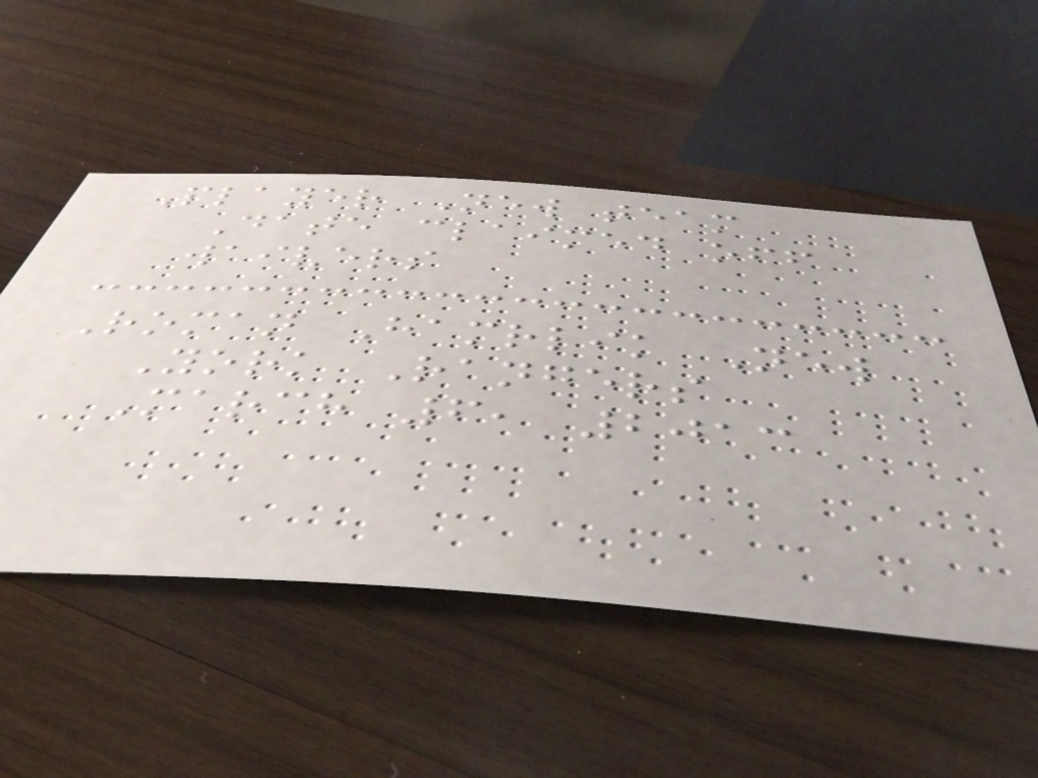Player New team
Date claimed off
waivers
Roman Hamrlik New
York Rangers
March 6, 2013
